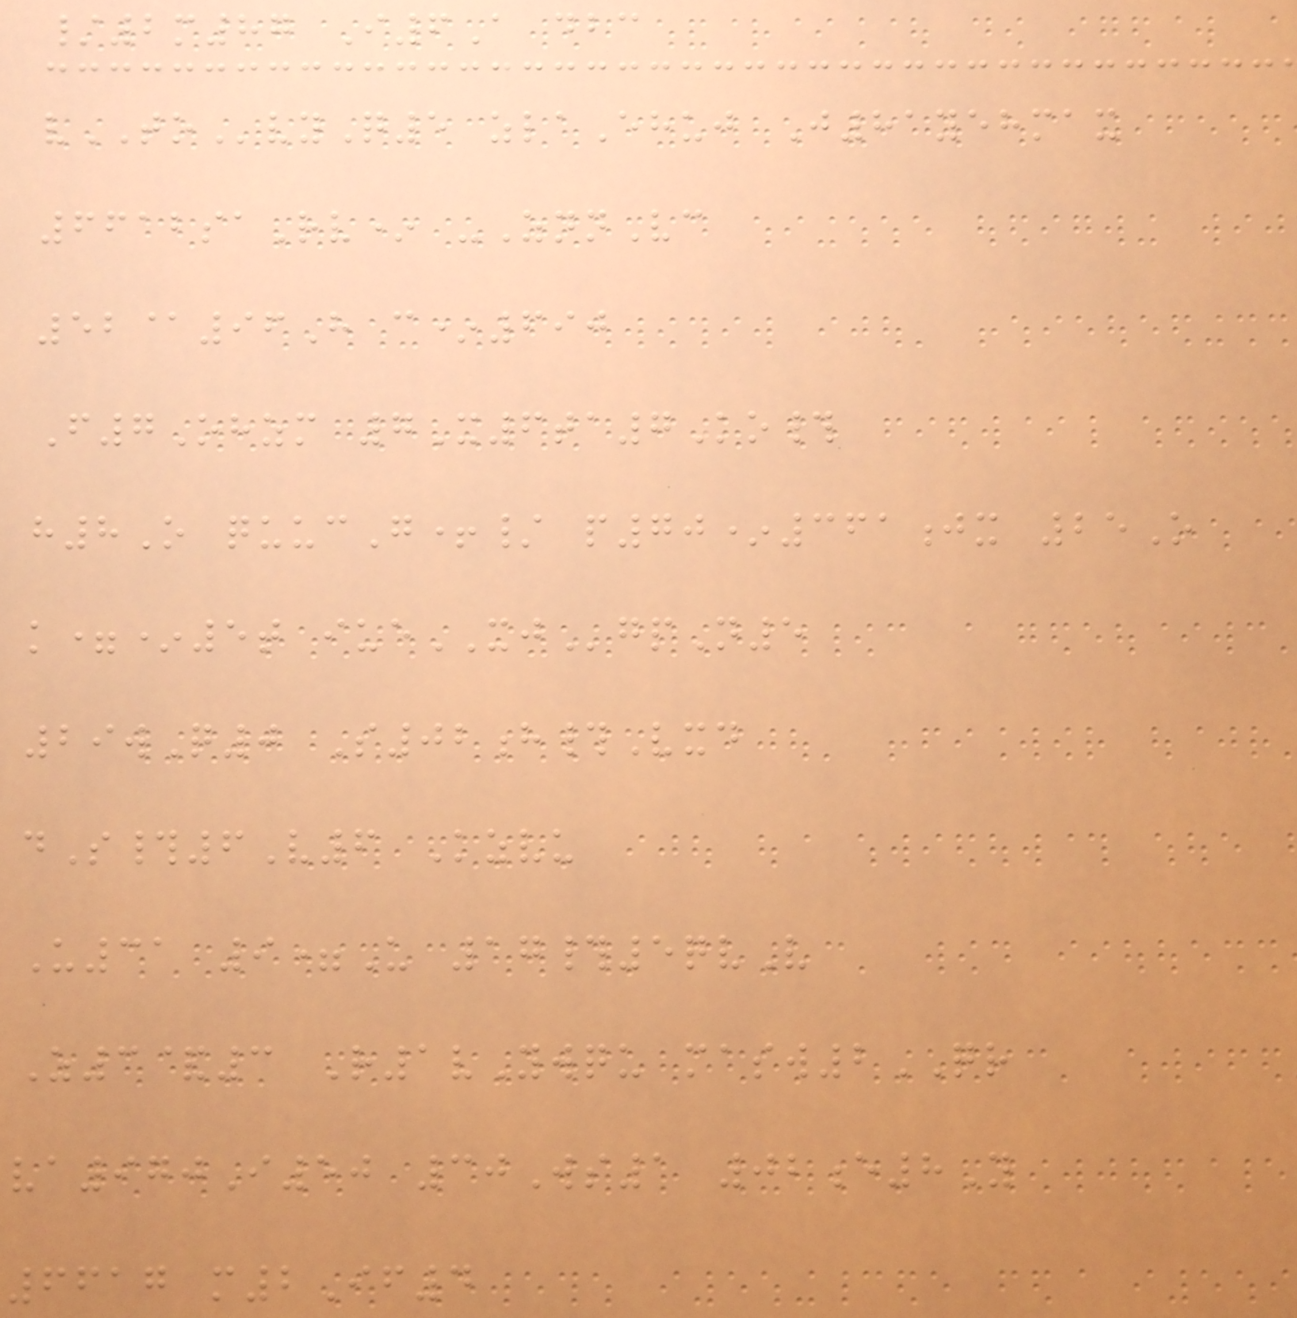/2m87 I6A dbc
vTOvyQ5 zlaEhuj J81yehmax
6612saRv* -ZnnVc
52@96H c*690
F7Ohzm 7X6ta7Ko#
h8O quucG+/ p70*361jx 25O
k=*5t iueXJgpN5
29wQ0 S02h#Vxd
dS#6V6 Kzvu
U31 9=U 17#5qvV
Z3&3 R1vYwqu masw2QR
va970I50 30Ws1 02e8Y
6617 m2If4
